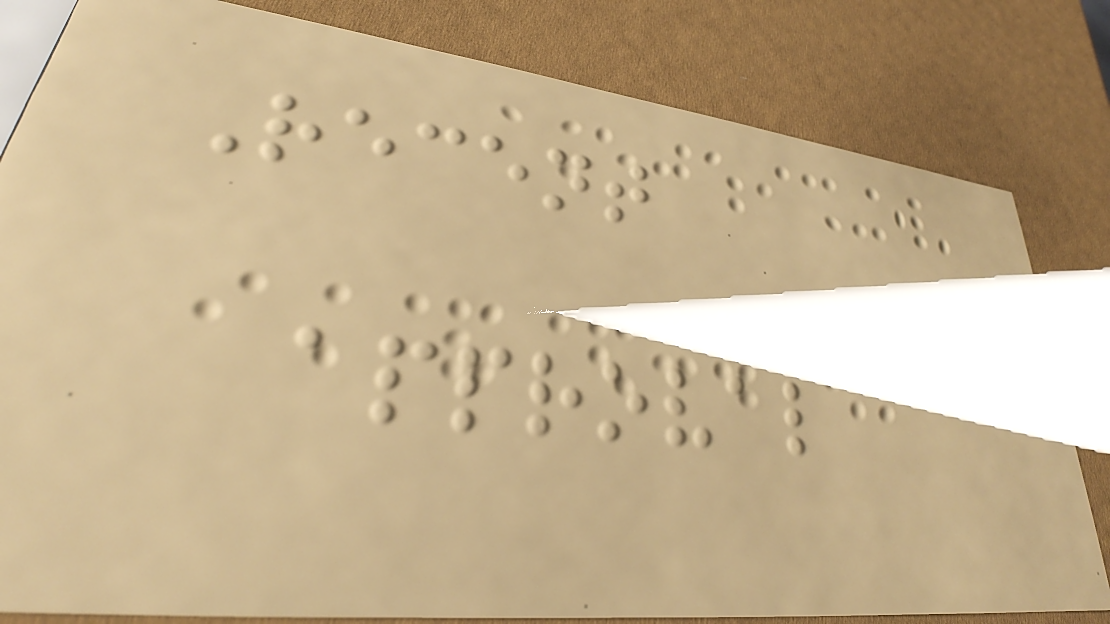Recent
approval
